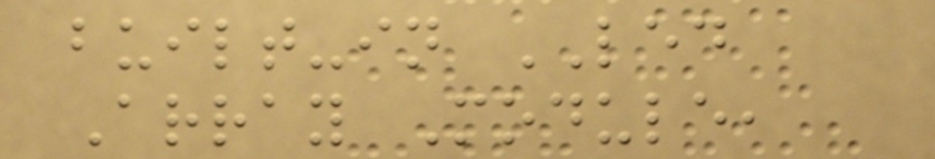built-in LED
Array Module,
